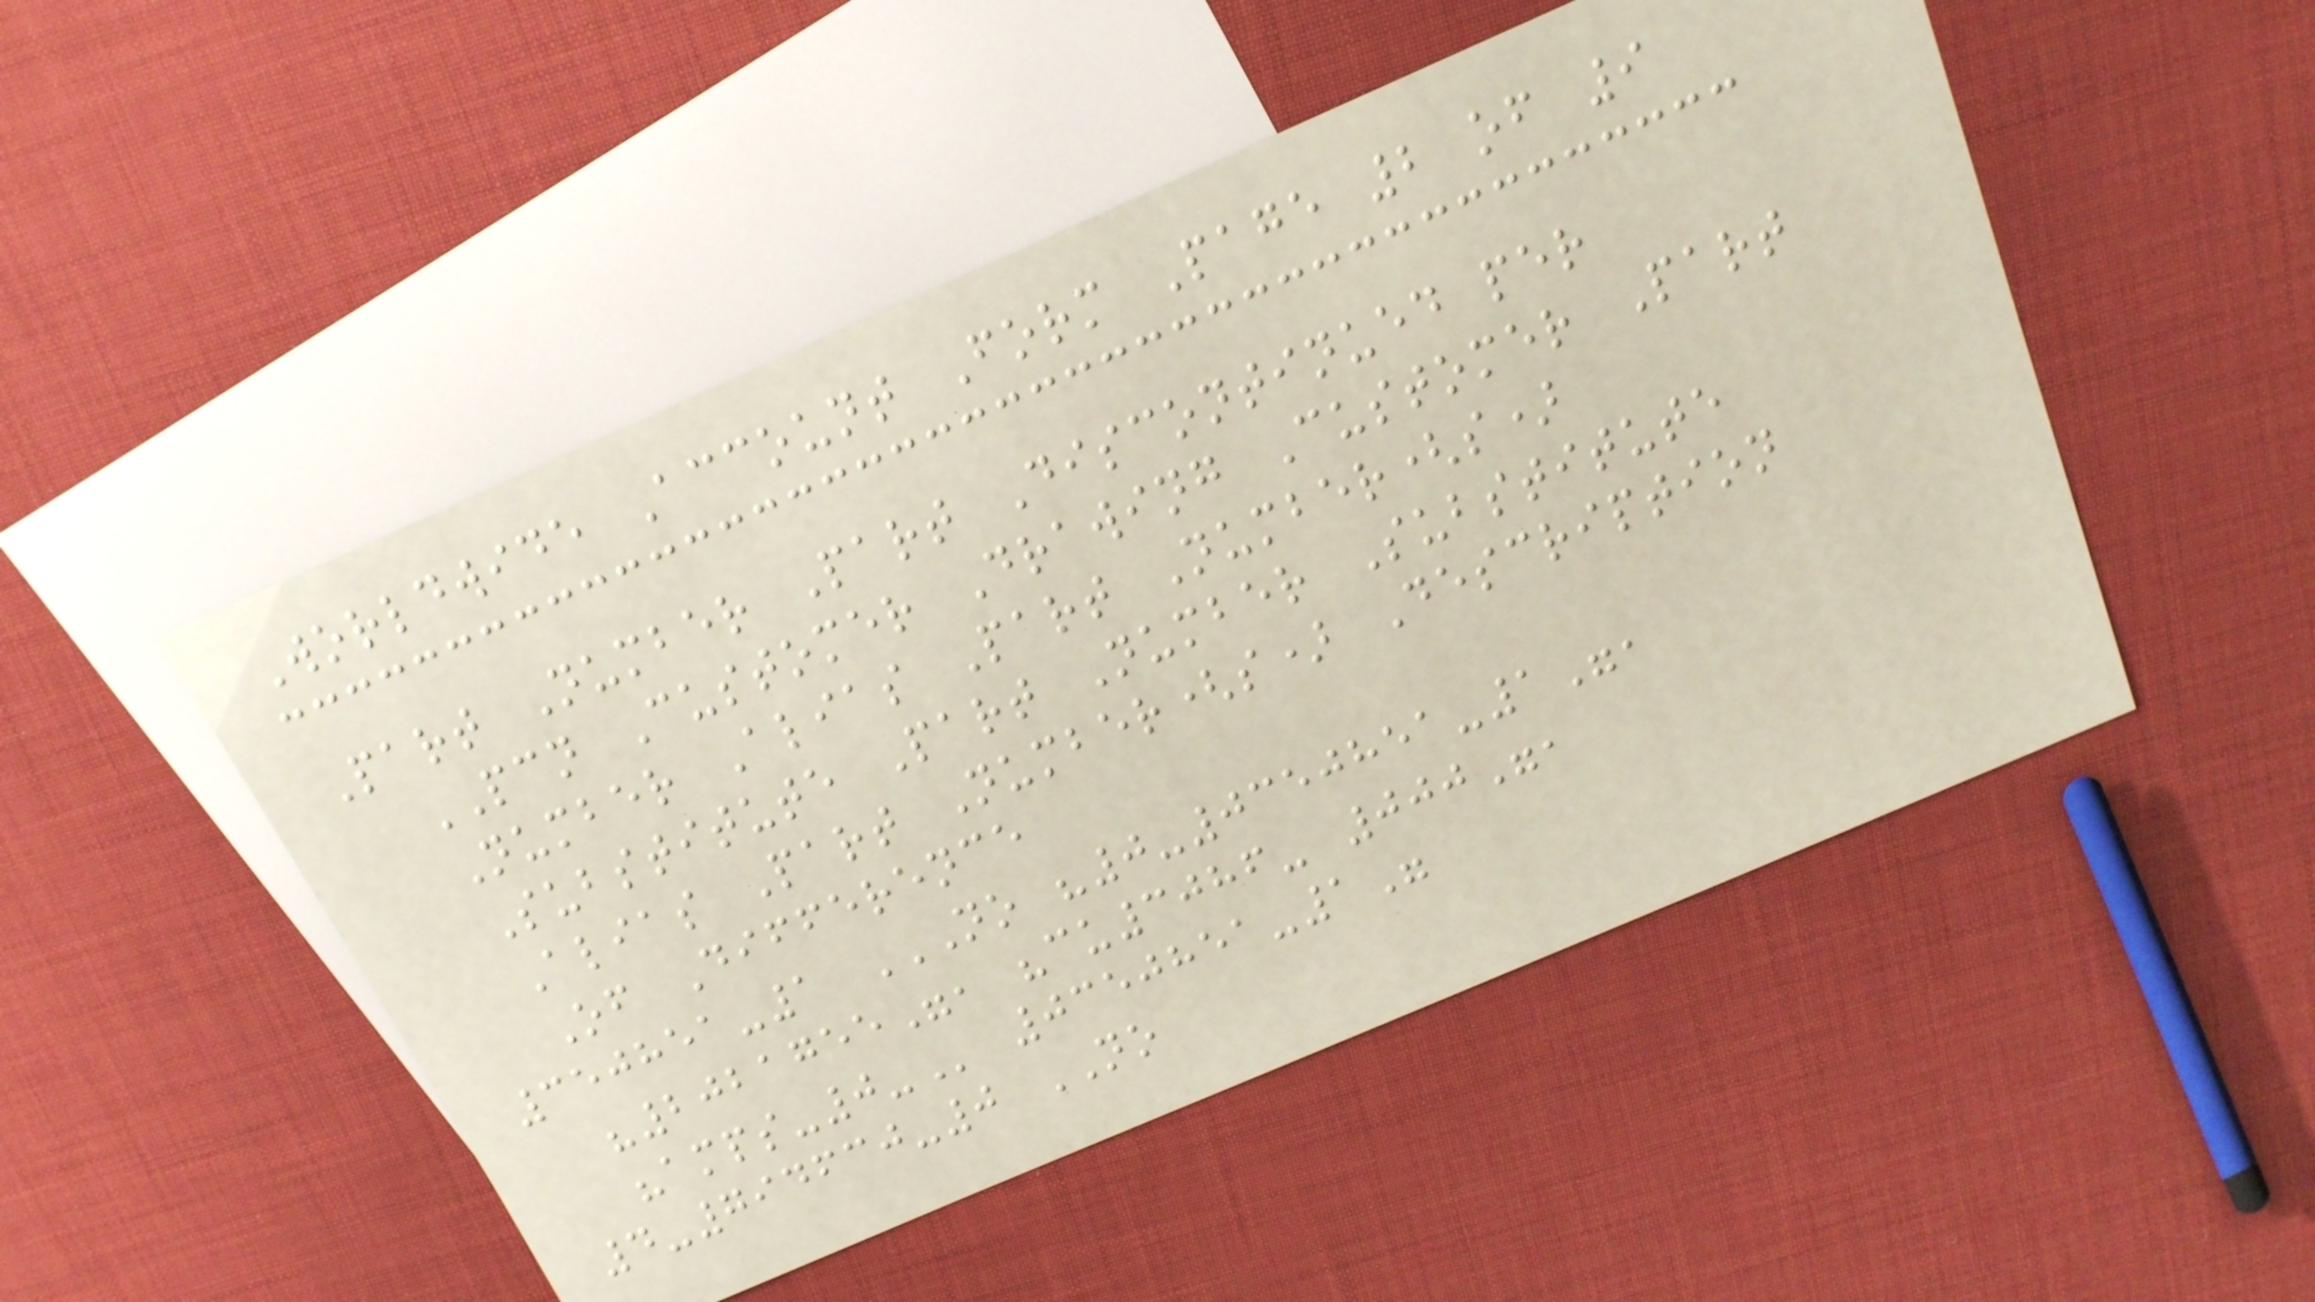Worldwide Account Form Page 2 of 9
Part Number Part Discontinued per
PCN Customer Drawing Customer Part
Number Alias Part Number(s)
Substitute Part Number Substitute
Alias Part Number(s) Description
Of Difference
350851-1 NO "0-0350851-1",
"2021755", "CU3086- 000",
"AMPS-0- 0350851-1"
4-794630-0 NO
